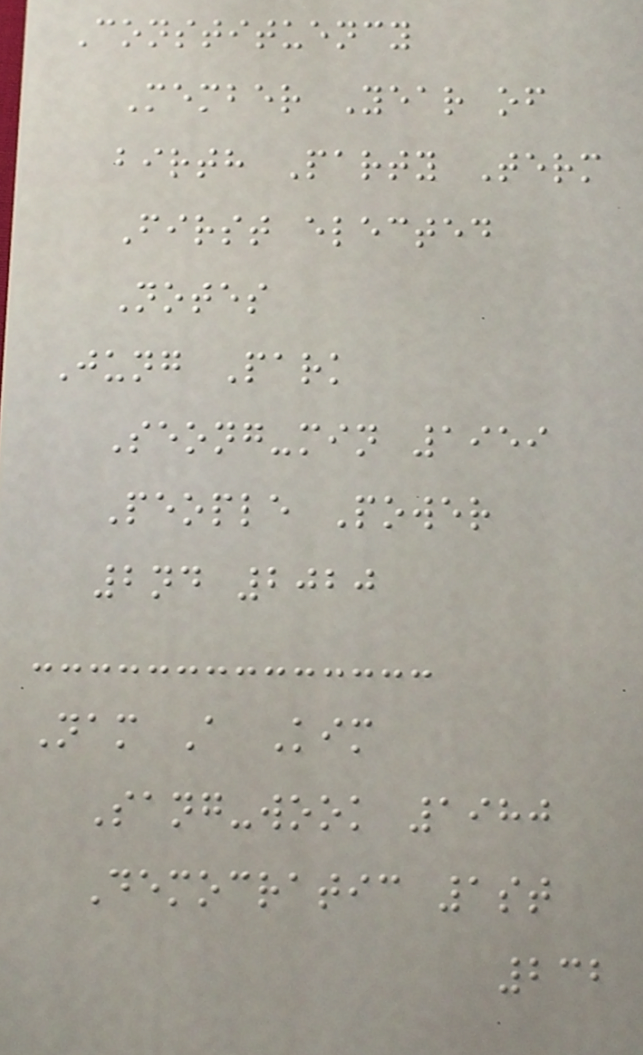Constituency
Member Year of
birth Party Term
First elected
Notes
Jung Park
Seong-min 1959
People Power
2nd 2020
Nam A Kim
Sang-wook 1980
Democratic 1st
232
